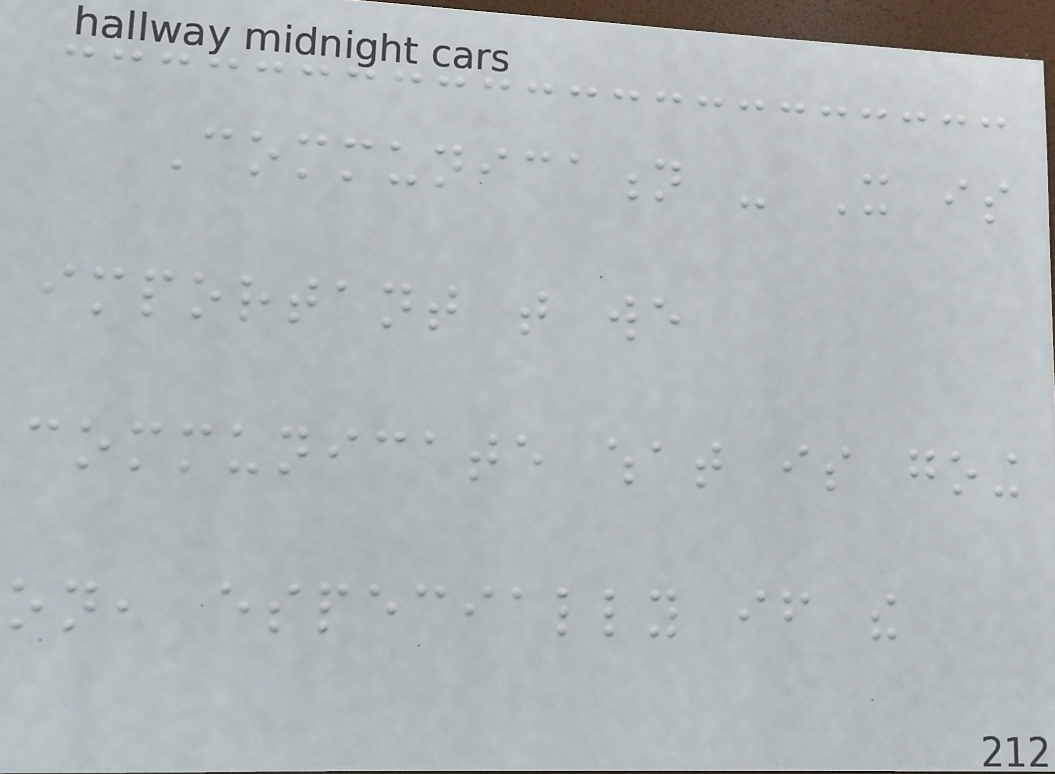Communication - It is
important that we
communicate what is going
on, especially if the
